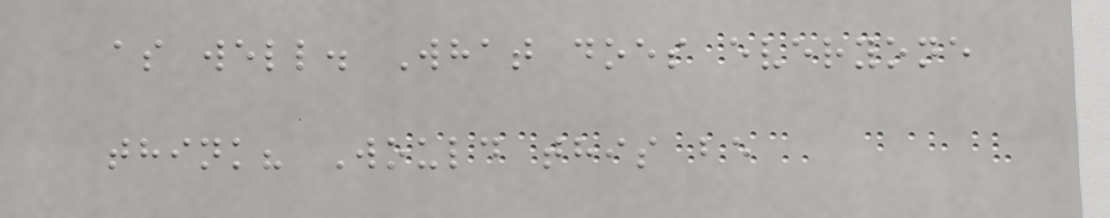as well. What does everyone
think? Would this be
